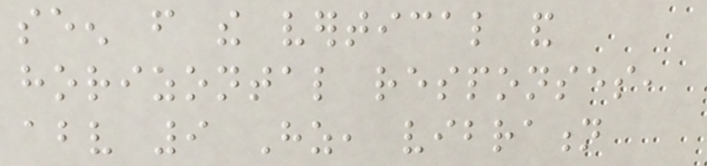seen from the vertical and
horizontal responses,
above 9 Hz, vibration
